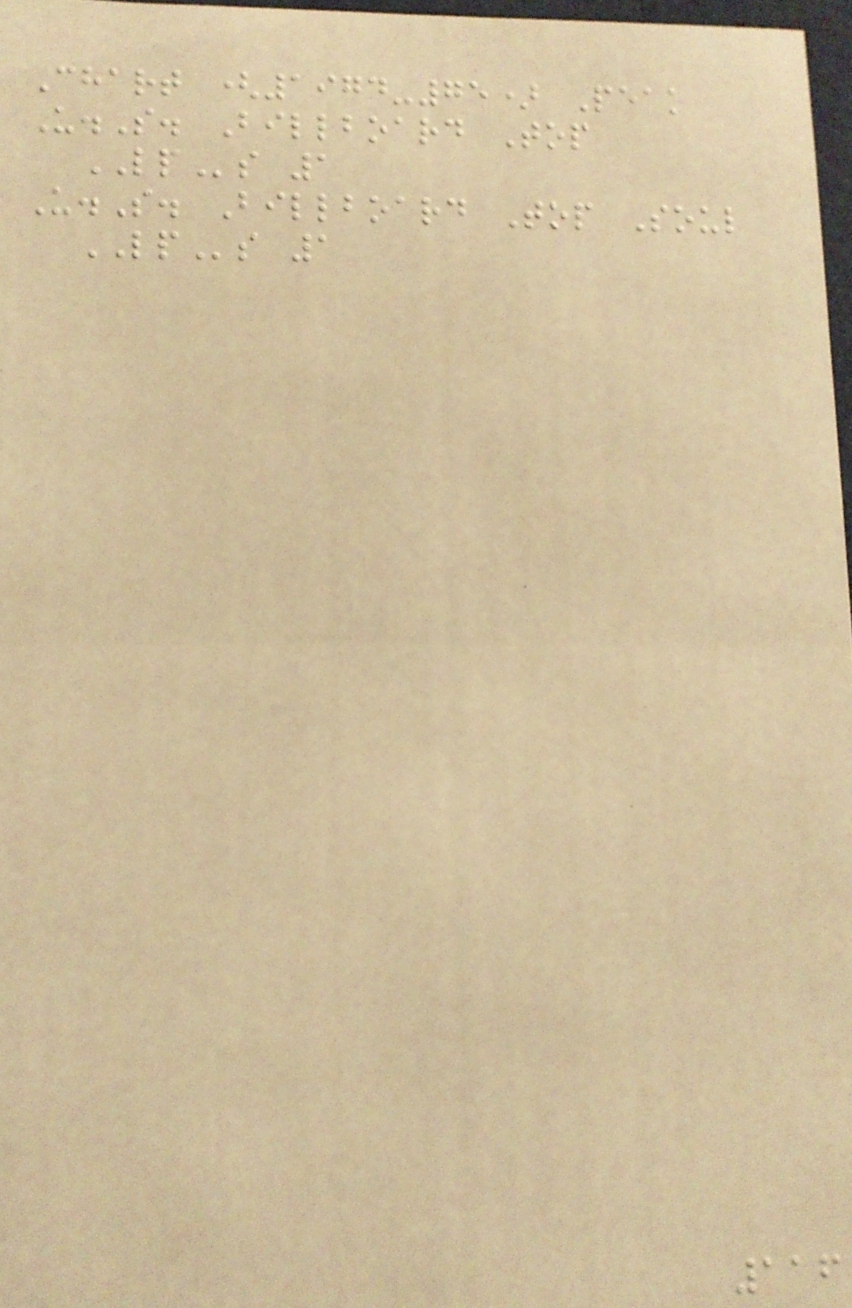Chart (1974-75) Peak
U.S. Billboard Top
LPs 1
U.S. Billboard Top Soul
LPs 1
116
